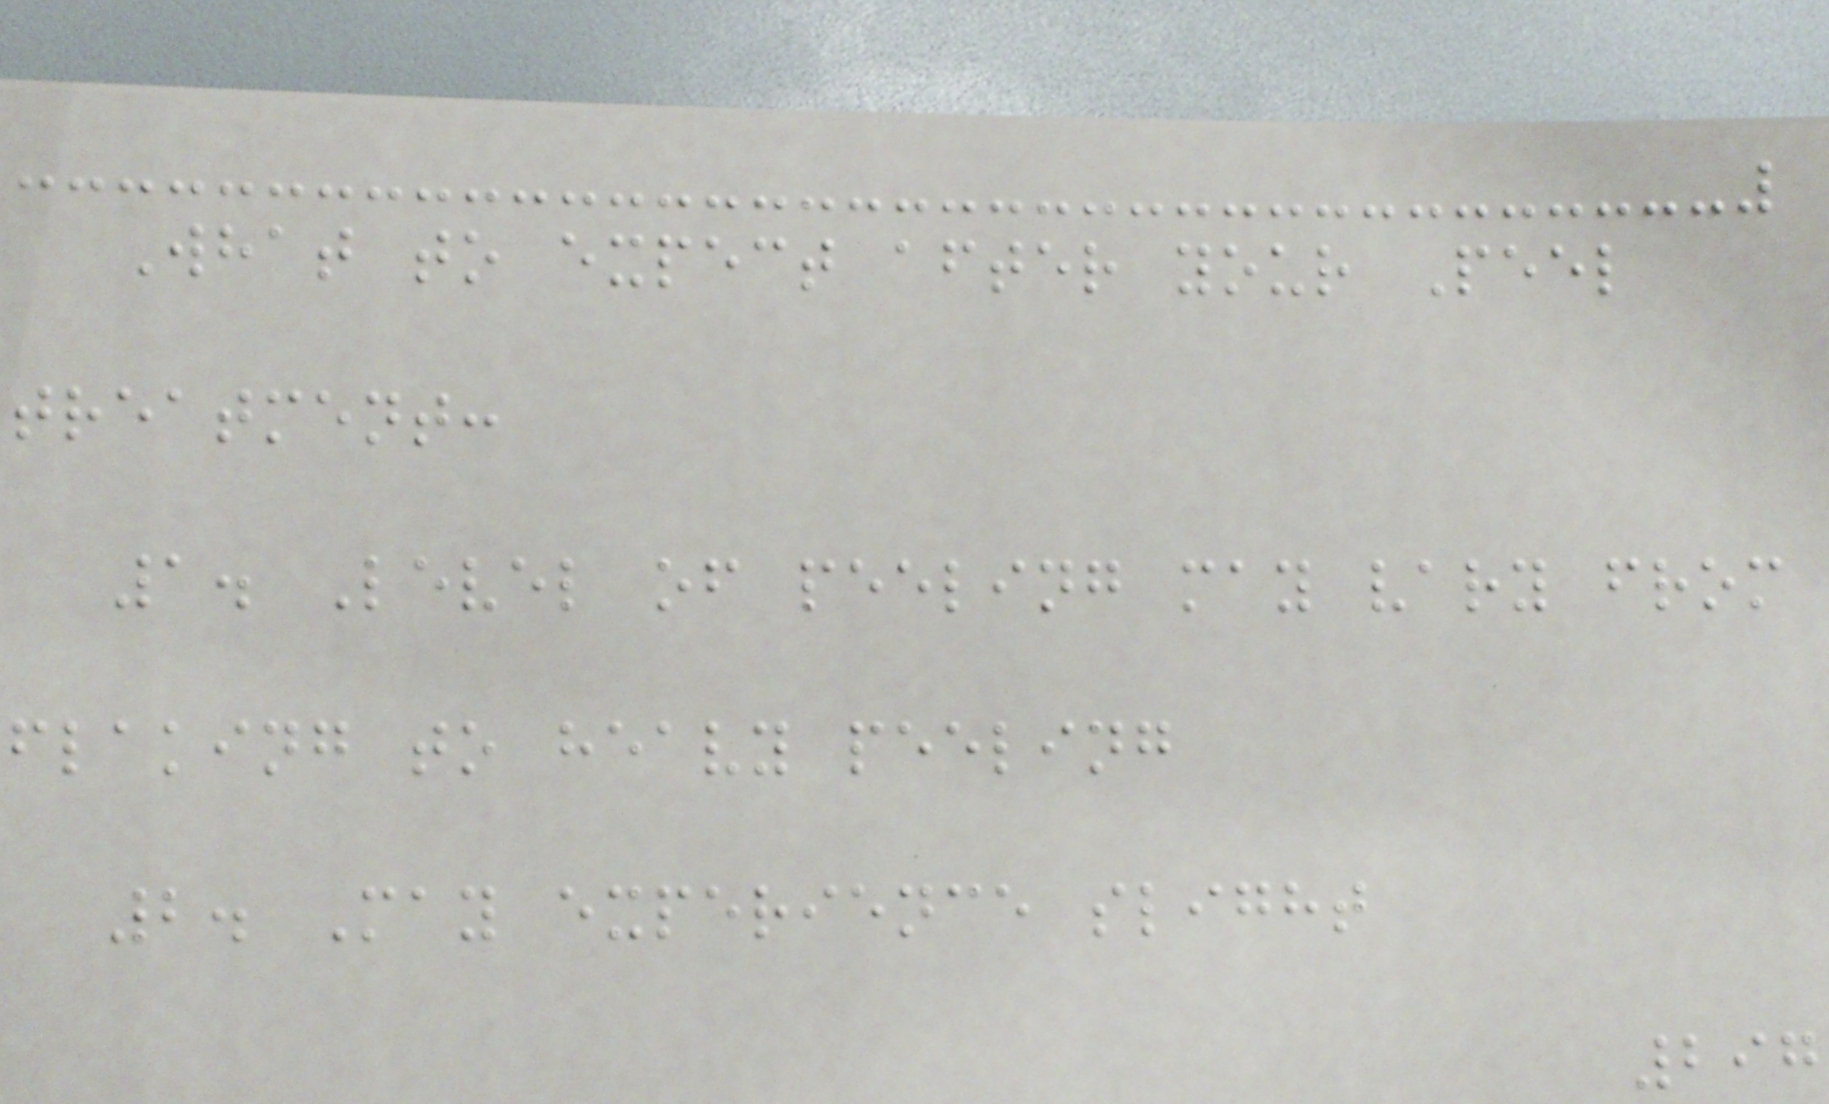What to expect after your Peel
treatment:
1. Level of peeling may vary from
flaking to heavy peeling
2. May experience slight
297
